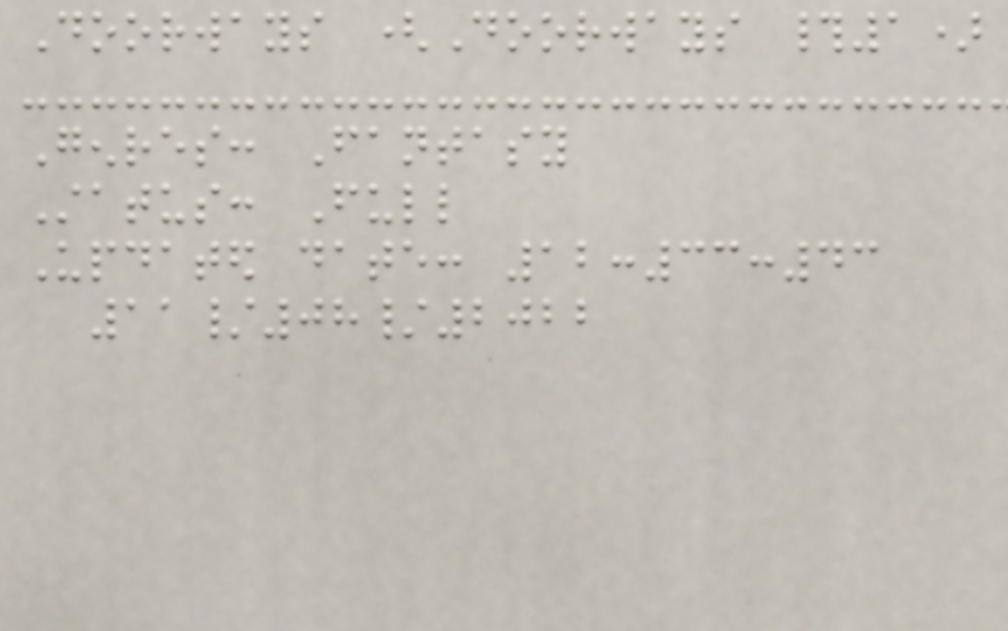Doorways (Doorways #1)
Genres: Fantasy
Status: Full
Updated date: 12:33:43
11/08/2022
